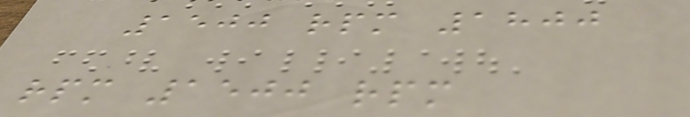1500 rpm 1800
rpm 1500 rpm
